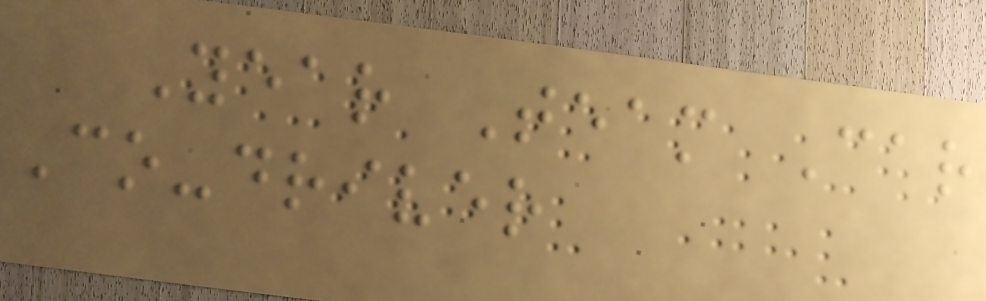Year Team Car
Co-driver
